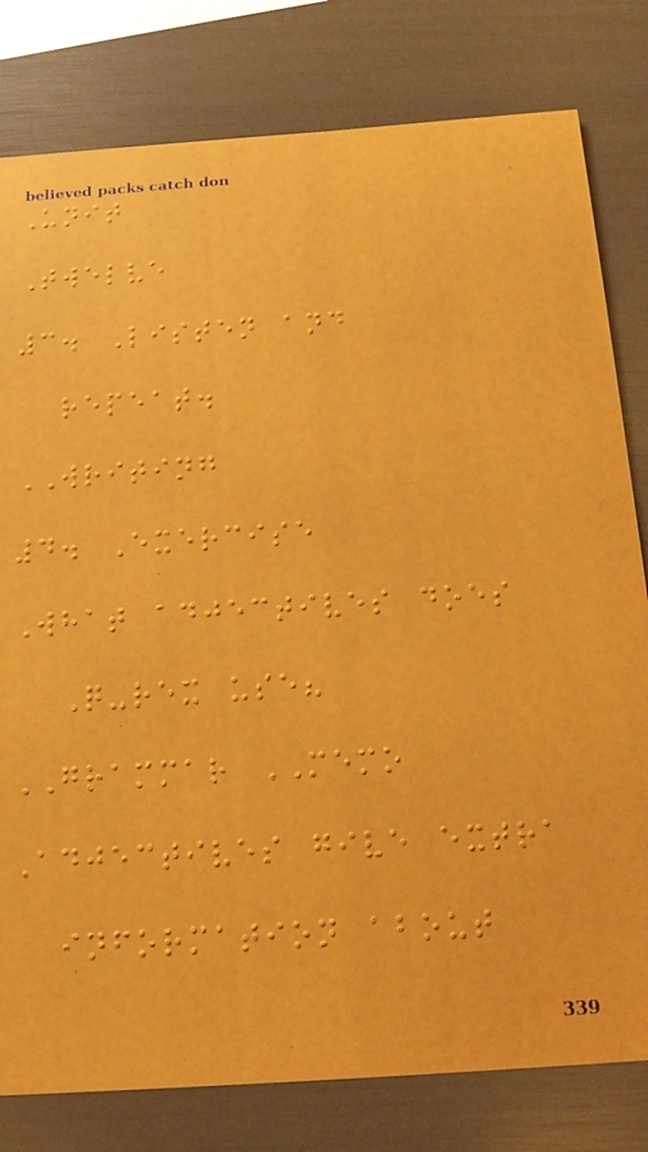Unit
Twelve
3. Listen and
repeat.
WRITING
4. Exercise
What adjectives does
Q-rex use?
GRAMMAR MEMO
Adjectives give extra
information about
